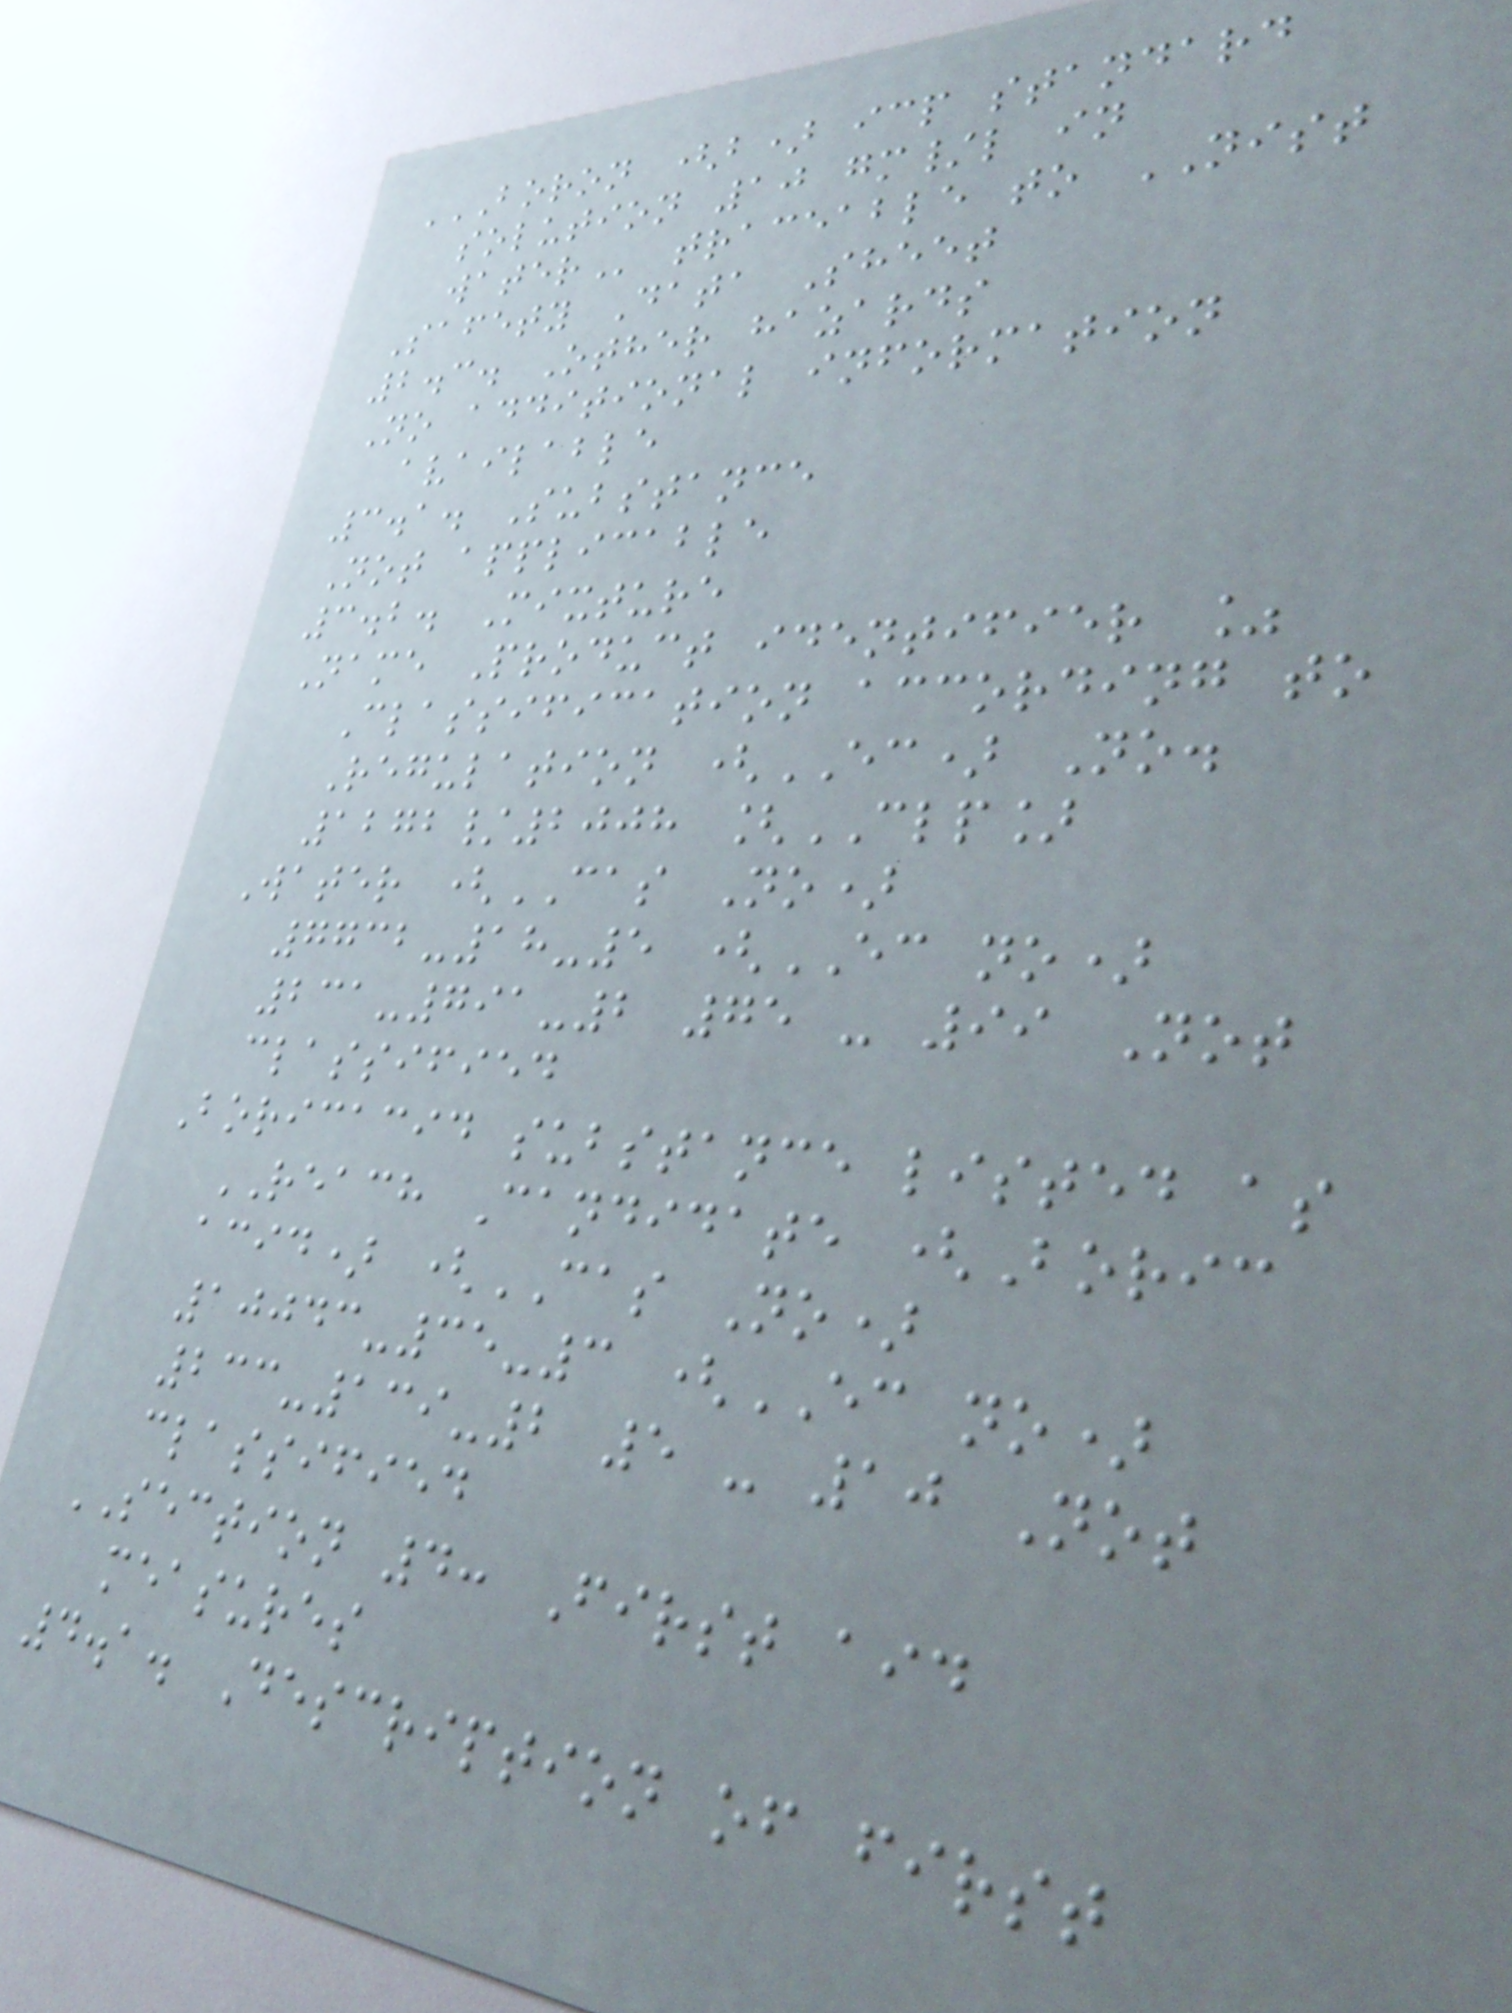BORON (B) ICP STANDARD
SOLUTION 10 GM/L IN
WATER traceable to NIST
Safety Data Sheet
2.3. Other hazards
No additional information
available
3.1. Substance
Not applicable
3.2. Mixture
Name Product identifier %
Classification according to
Regulation (EC) No.
1272/2008 [CLP]
Water (CAS No)
7732-18-5 (EC no)
231-791-2 75 - 99 Not
classified
Boricacid substance listed as
REACH Candidate (Boric
acid) (CAS No)
10043-35-3 (EC no)
233-139-2 5 - 10 Not
classified
SECTION 4: First aid
measures
4.1. Description of first
